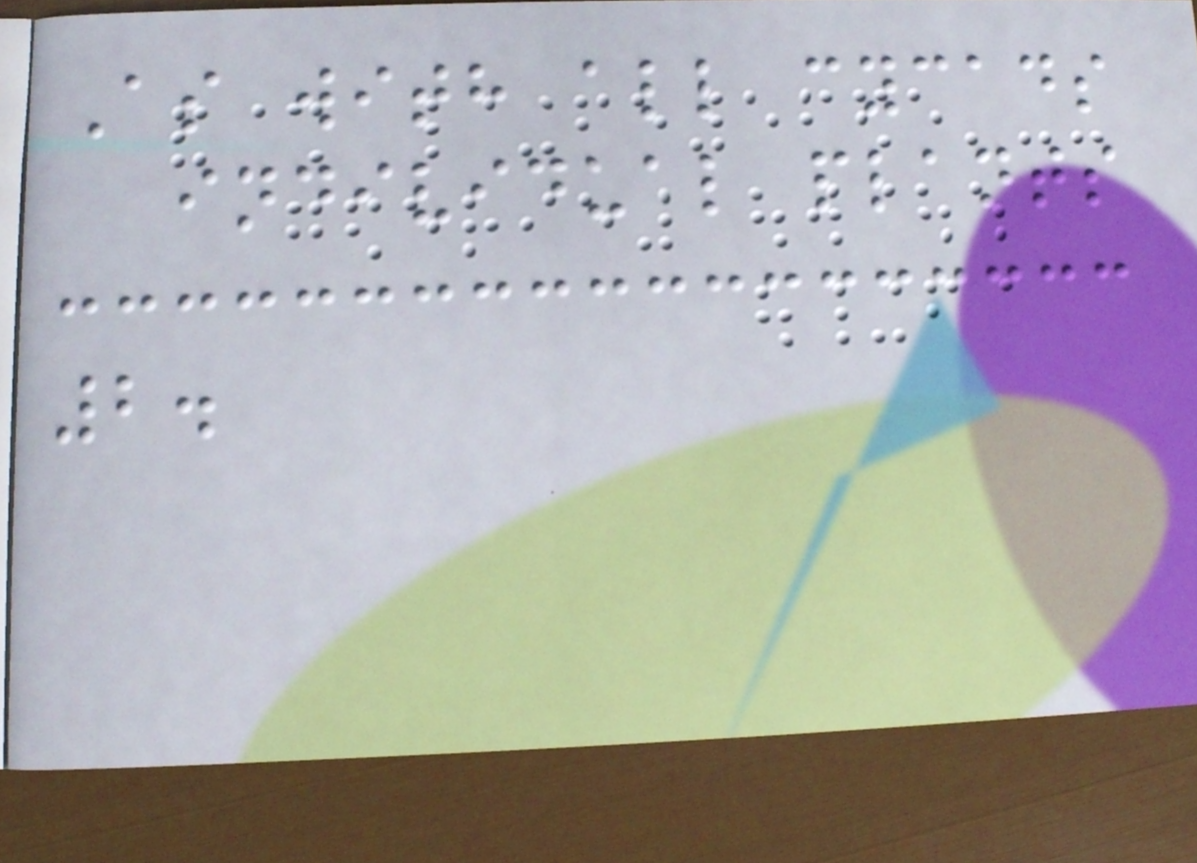As with all cycads
individual plants
2.
